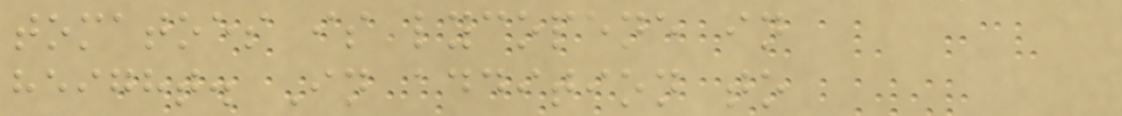tomatoes is lycopene in
height. In addition to
